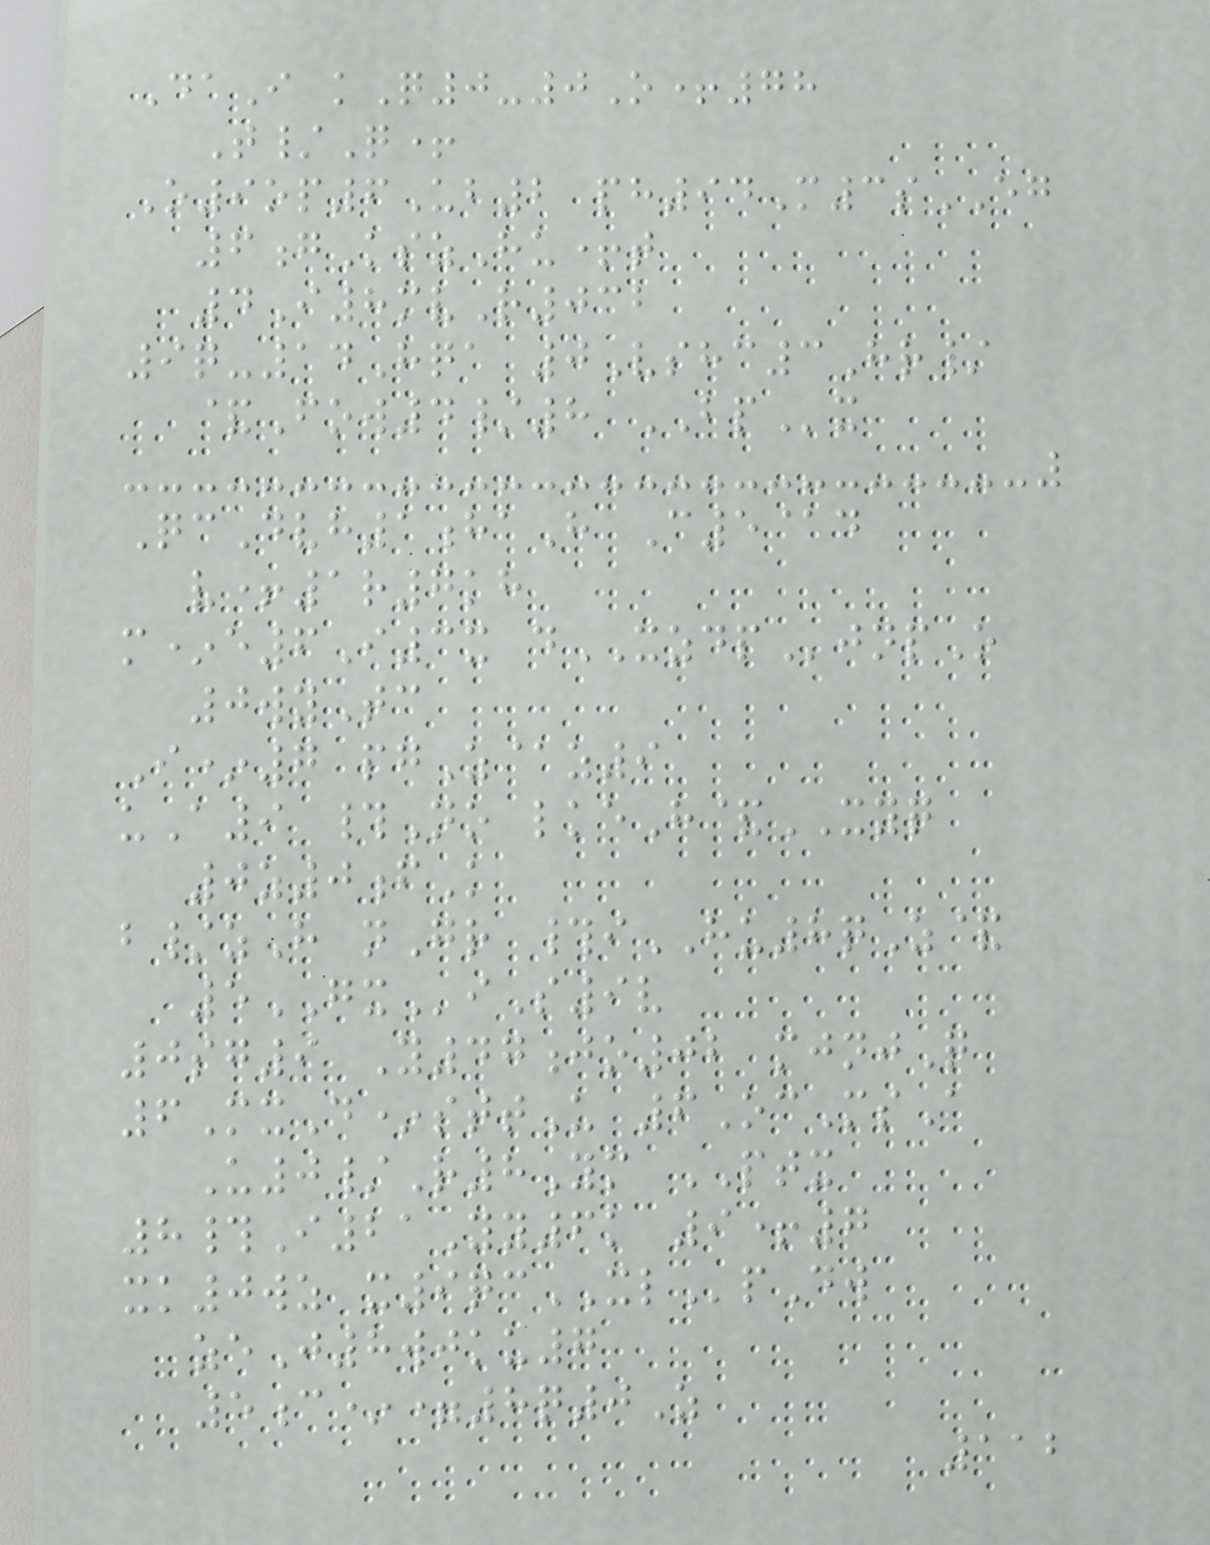DaI kQ0-0O+78
T/Q+
O9op6Ub2 ph94M3sEG
6gKszHu+t
4I8mvR032
9q-14Hqa 0Vshc3Hr/
&Fow4/8 BPx
QcDvh1haH C5@d
v+1r7kh
m*e6I3x dXZDPjnpO
0wyTc
I*7 pgZ@z9
uA9 #No lkeH&XYQ
0z0fK
b/zH nGr #iHU8qZ&
5GXiS9v
0sg9 Y47jo02 mjnjQ
6MxD*sttU 6OcMsA
U0/R8Ym PTX
8#I21Yy6k 9+7
xk0wz x9qcXLpDw
zeJ8wjku7
5c*=8q0Z
112
